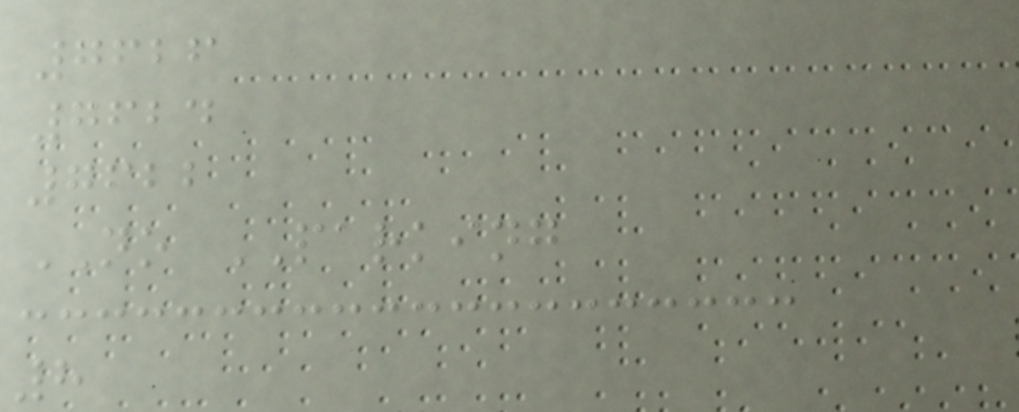7626
7624
7622
NO PARKING
8
